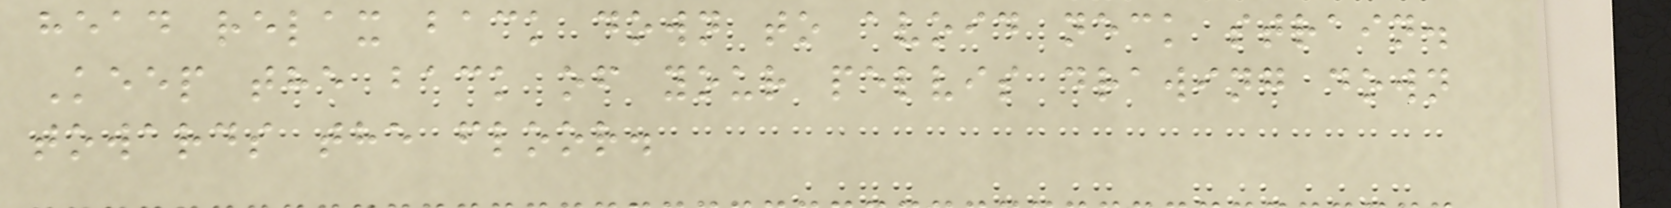head relax back down to avoid neck strain.
Keep the back of your pelvis drawing down
towards the floor.
